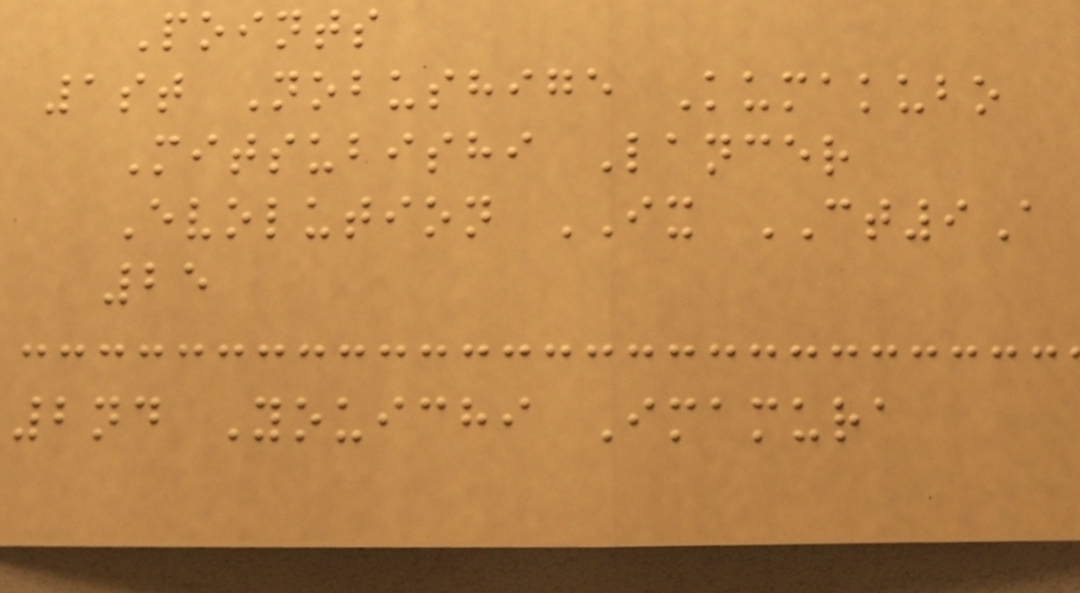Points
1st Nobushige Kumakubo
Mitsubishi Lancer
Evolution IX CT9A
25
2nd Youichi Imamura
